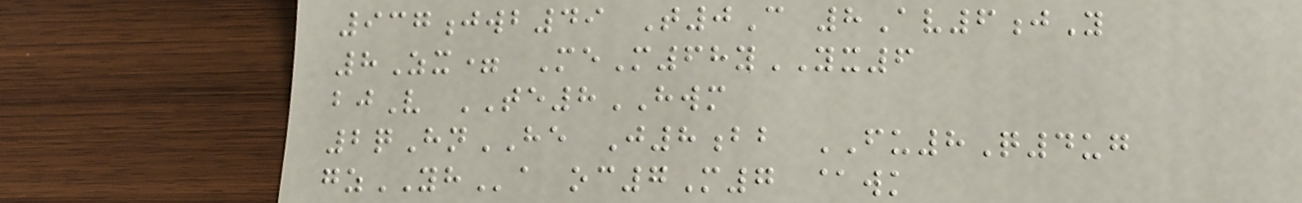937jwb49 T0C 8Av6jY
8Zx= MeM68yYX6
bjV TE8HWM
2qHnHE J8bb FU8Q4ug
gzYHa oc7M7 @wk
